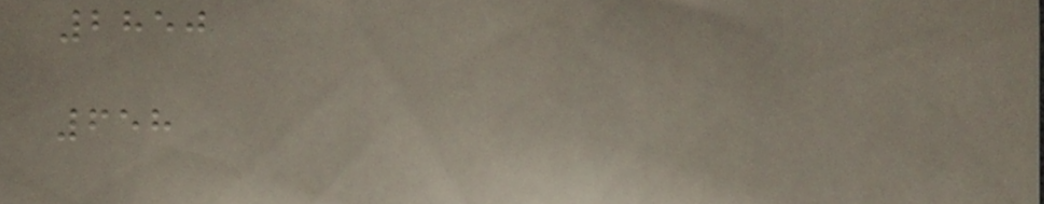2850
658
